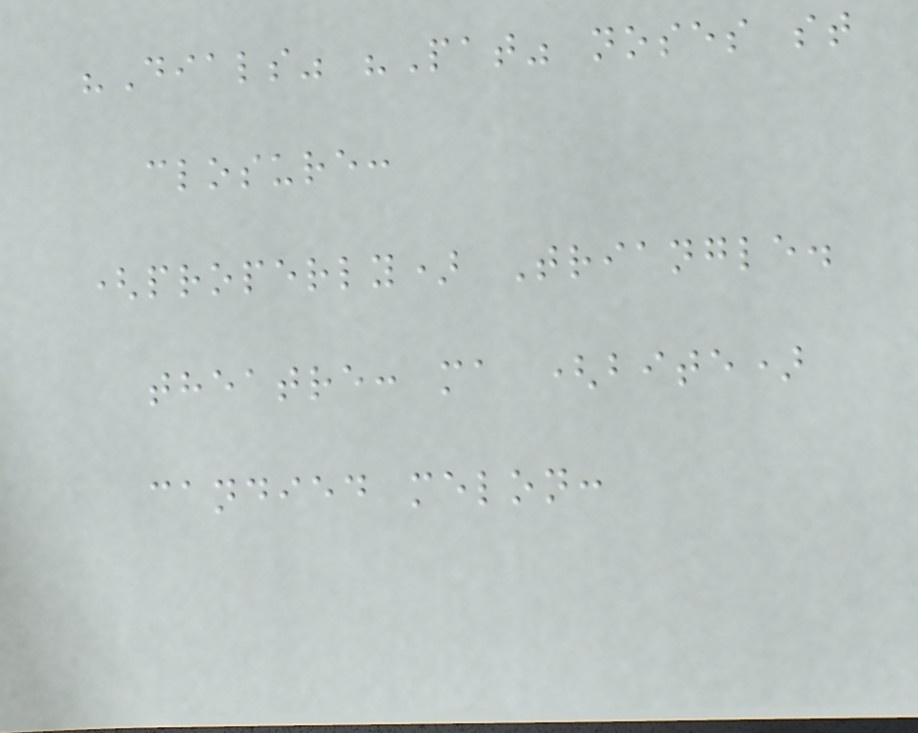"Dials" "Pat" noses st
closure:
(properly) Triangle.
theatre: ma (bite)
candied melon:
